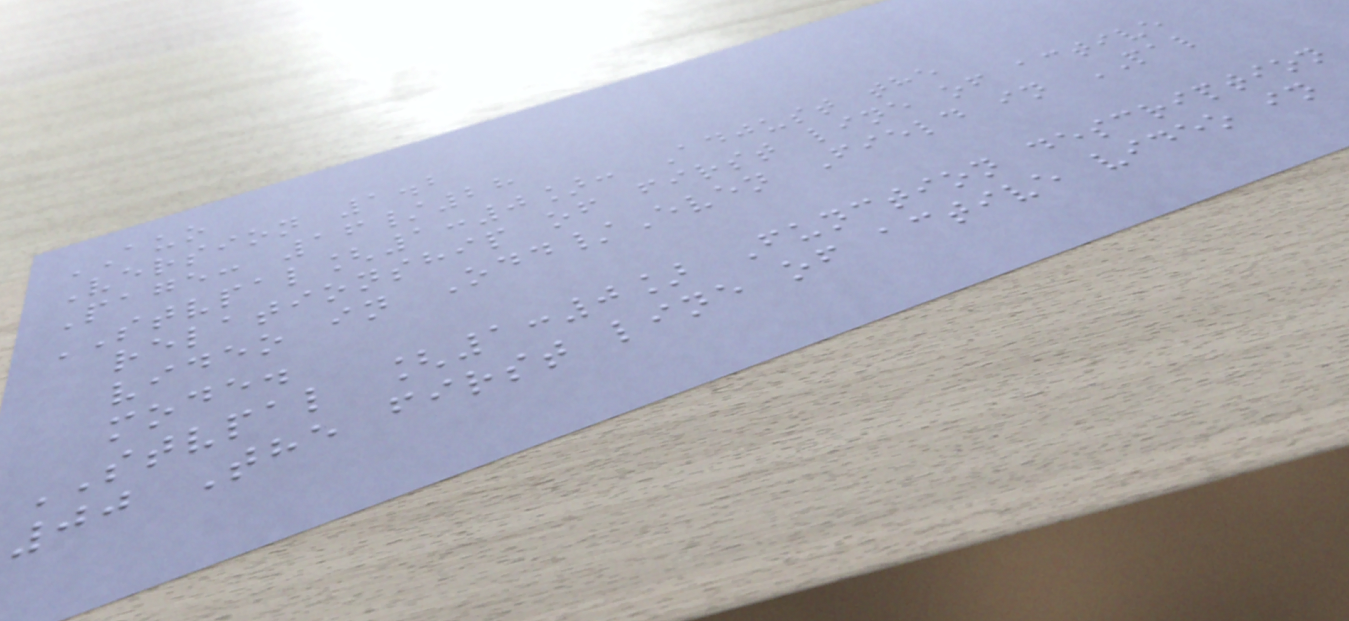AUO
Version 1.2
Page: 16/28
STVPAL[1:0]: Adjust the
relationship of first line of active
video in Odd/Even Field in PAL
mode.
STVPAL [1:0] Function description
00 The first line of active video in
